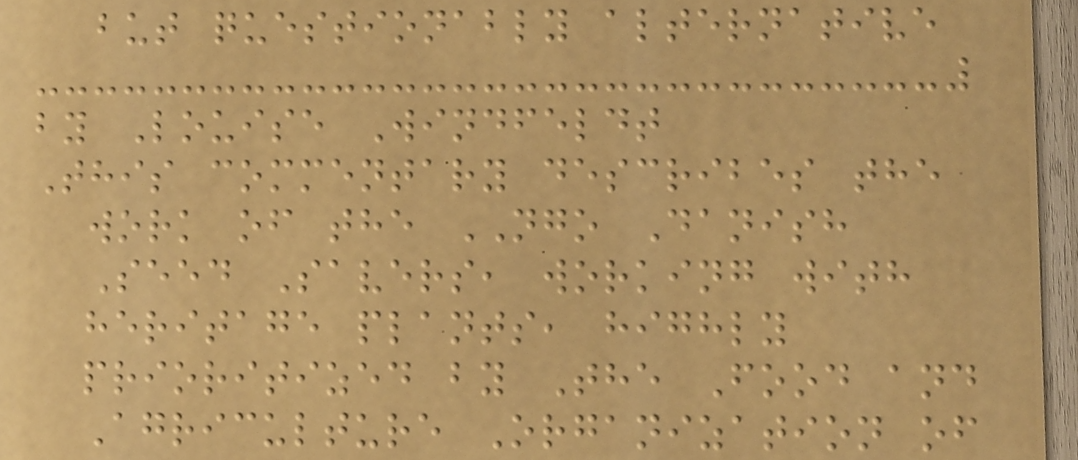but questionably alternative
by Louise Windfeldt
This commentary describes the
work of the NGO Danish
Seed Savers, working with
heritage plants, highly
prioritized by The Food and
Agriculture Organization of
